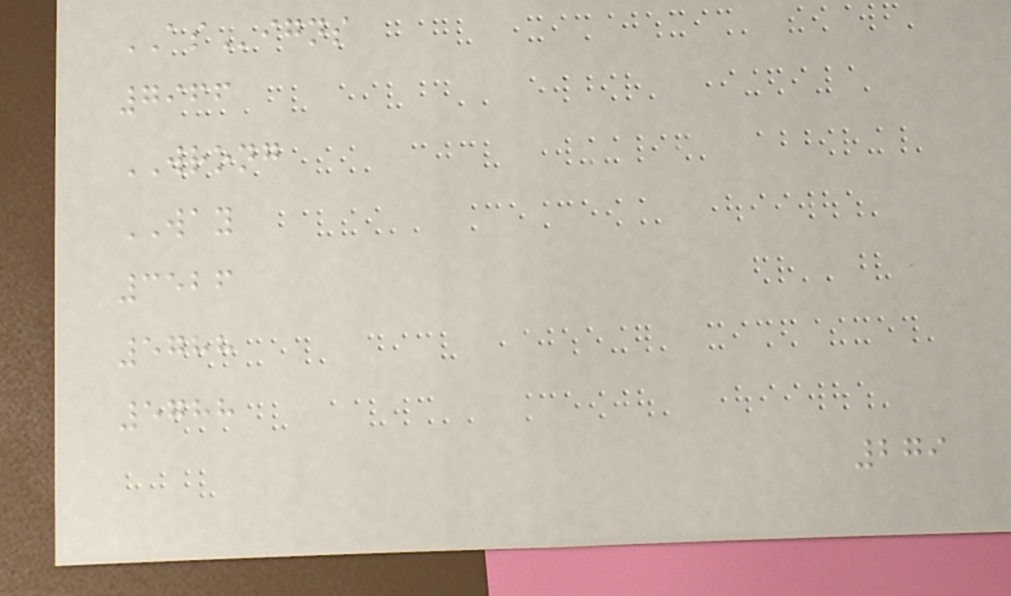ASigns
7966
WRONG
WAY
3526
5788
5788
279
